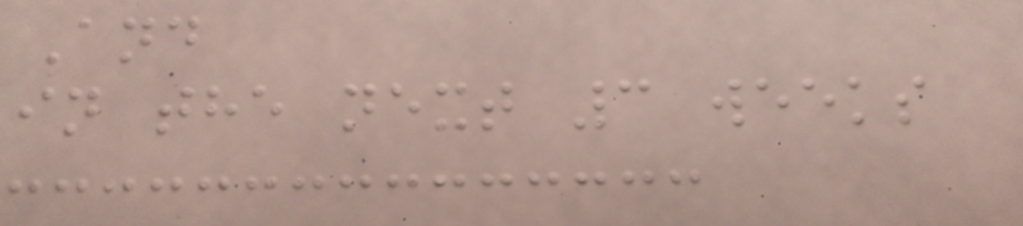And
in the next 3 weeks
